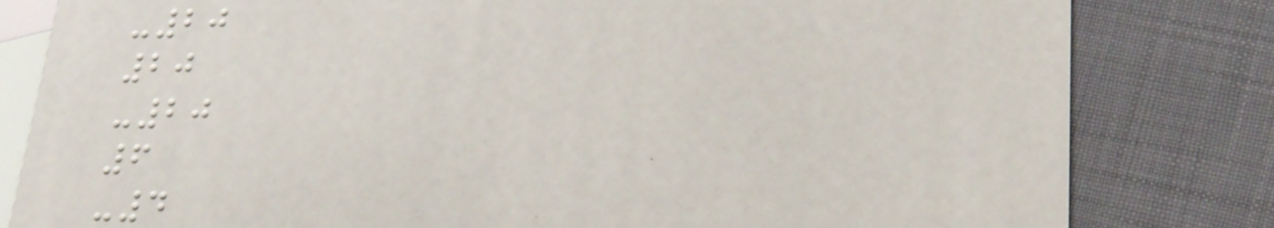-20
20
-20
6
-4
